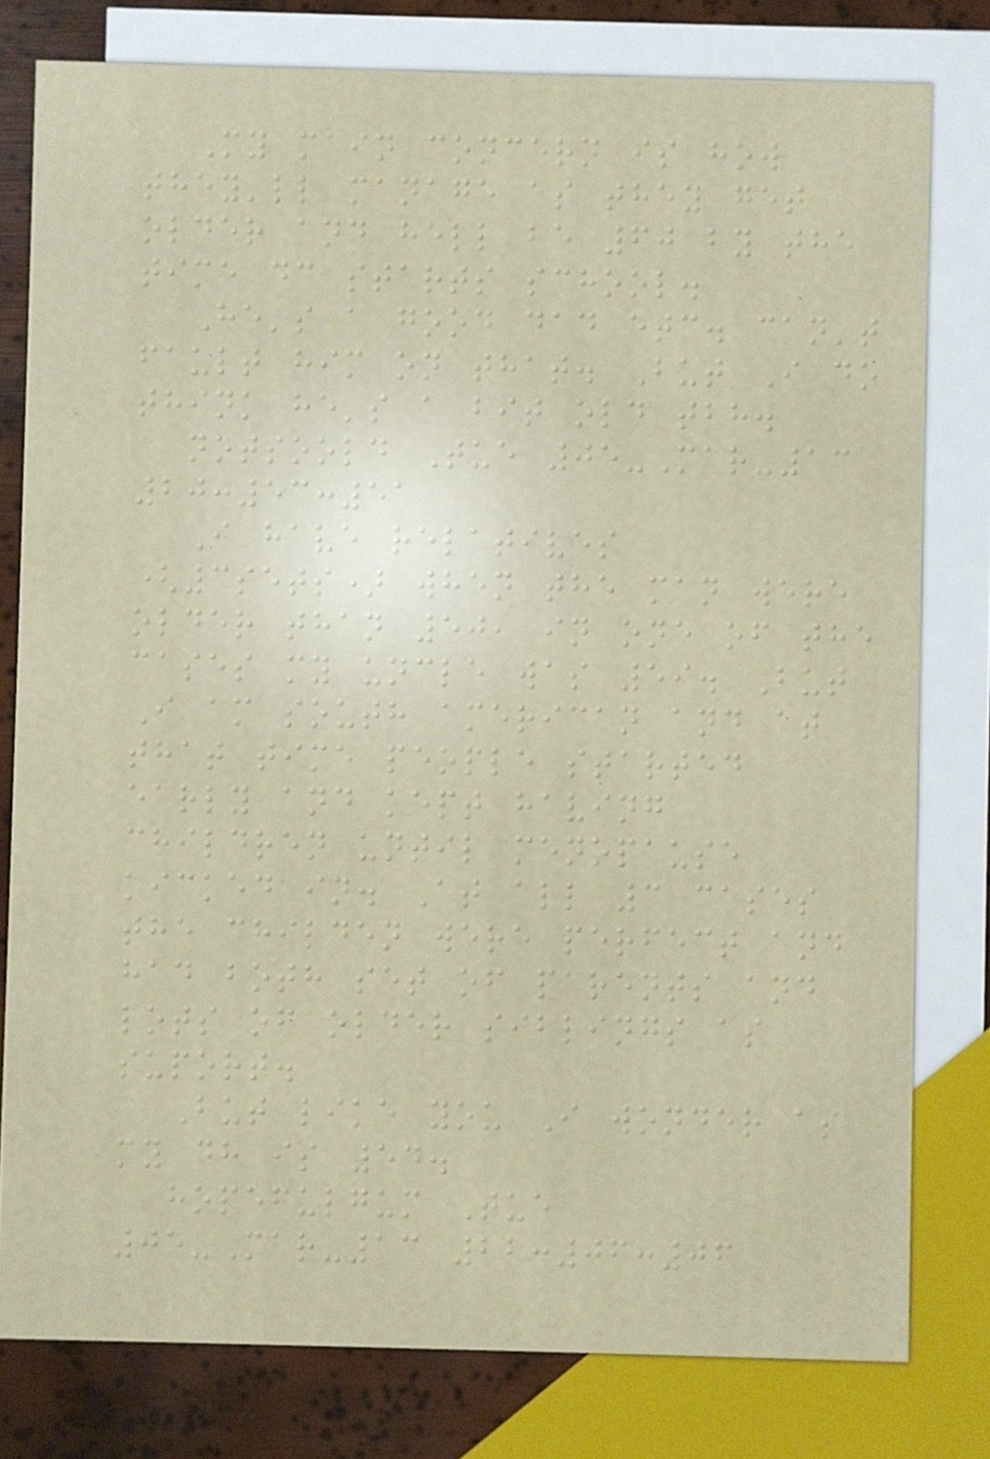My main concern is how
they'll manage as they get
older and hell be 60 by the
time dc starts school.
He's a good dad etc. can't
fault him on that. But I do
think he's a bit old tbh.
notsoold Tue 05-Mar-13
20:53:51
I have relatives
(3sets) when the man were
older than 50, in one of the
cases my uncle was 59. But
I am south american and at
that time people started
early and kept having
children until menopause
kicked in. At all 3 cases
the childen were perfect and
had both set of parents and
lots of older siblings as
suport.
But like you I wonder as
my dh is 54.
hopefulgum Tue
05-Mar-13 22:06:06
